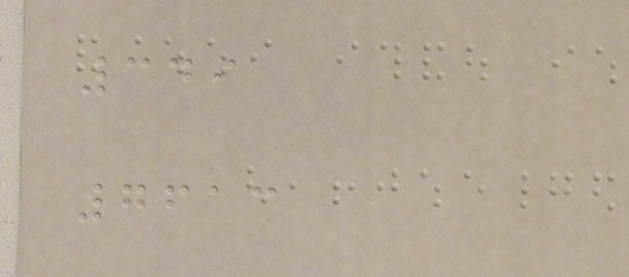349
7613
